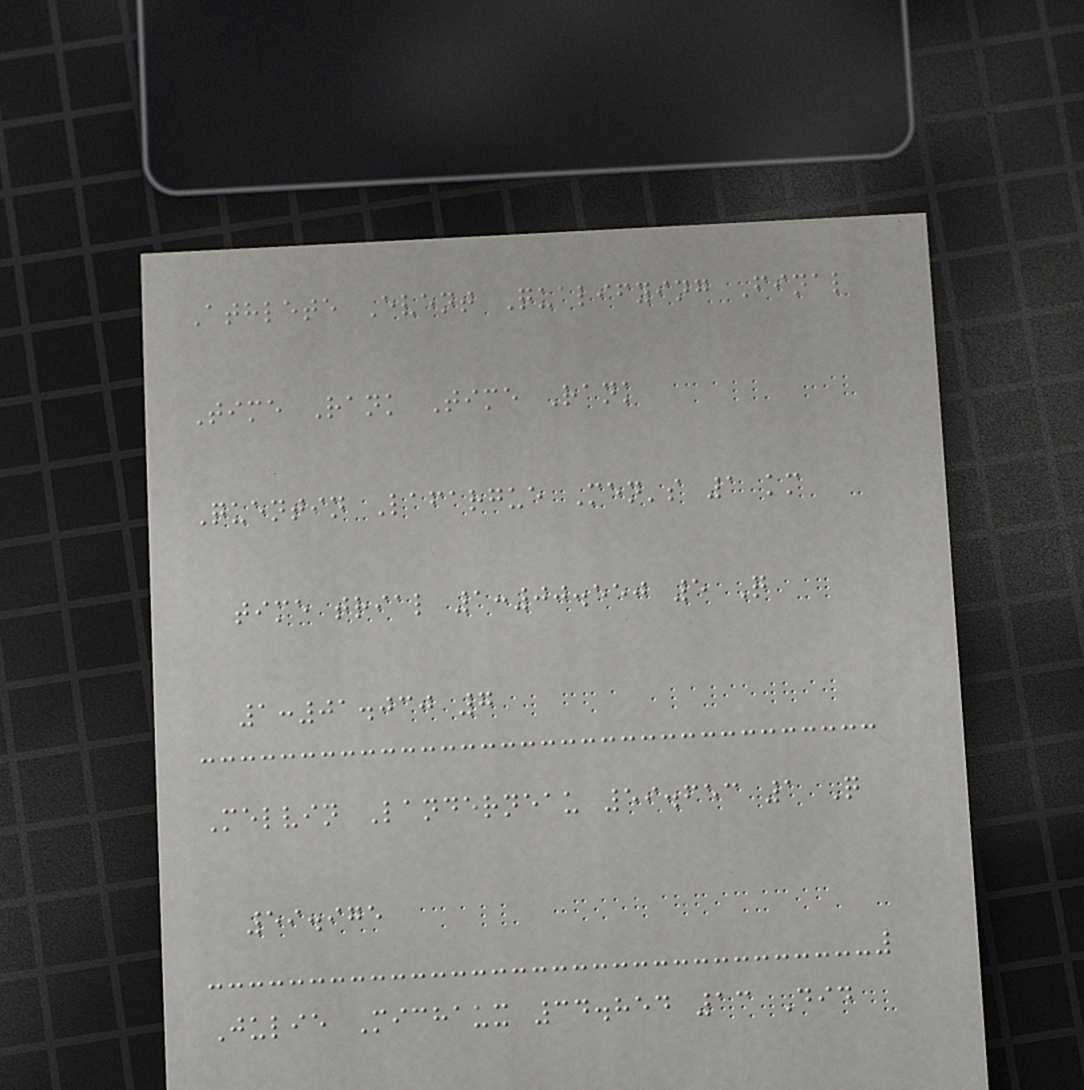Athlete Event Qualifying Final
Time Rank Time Rank
Quentin Lafargue Men's 1 km
time trial 1:00.550 5 Q
1:01.030 7
Melvin Landerneau 59.653 1 Q
59.975
Julie Michaux 34.854 13 Did
